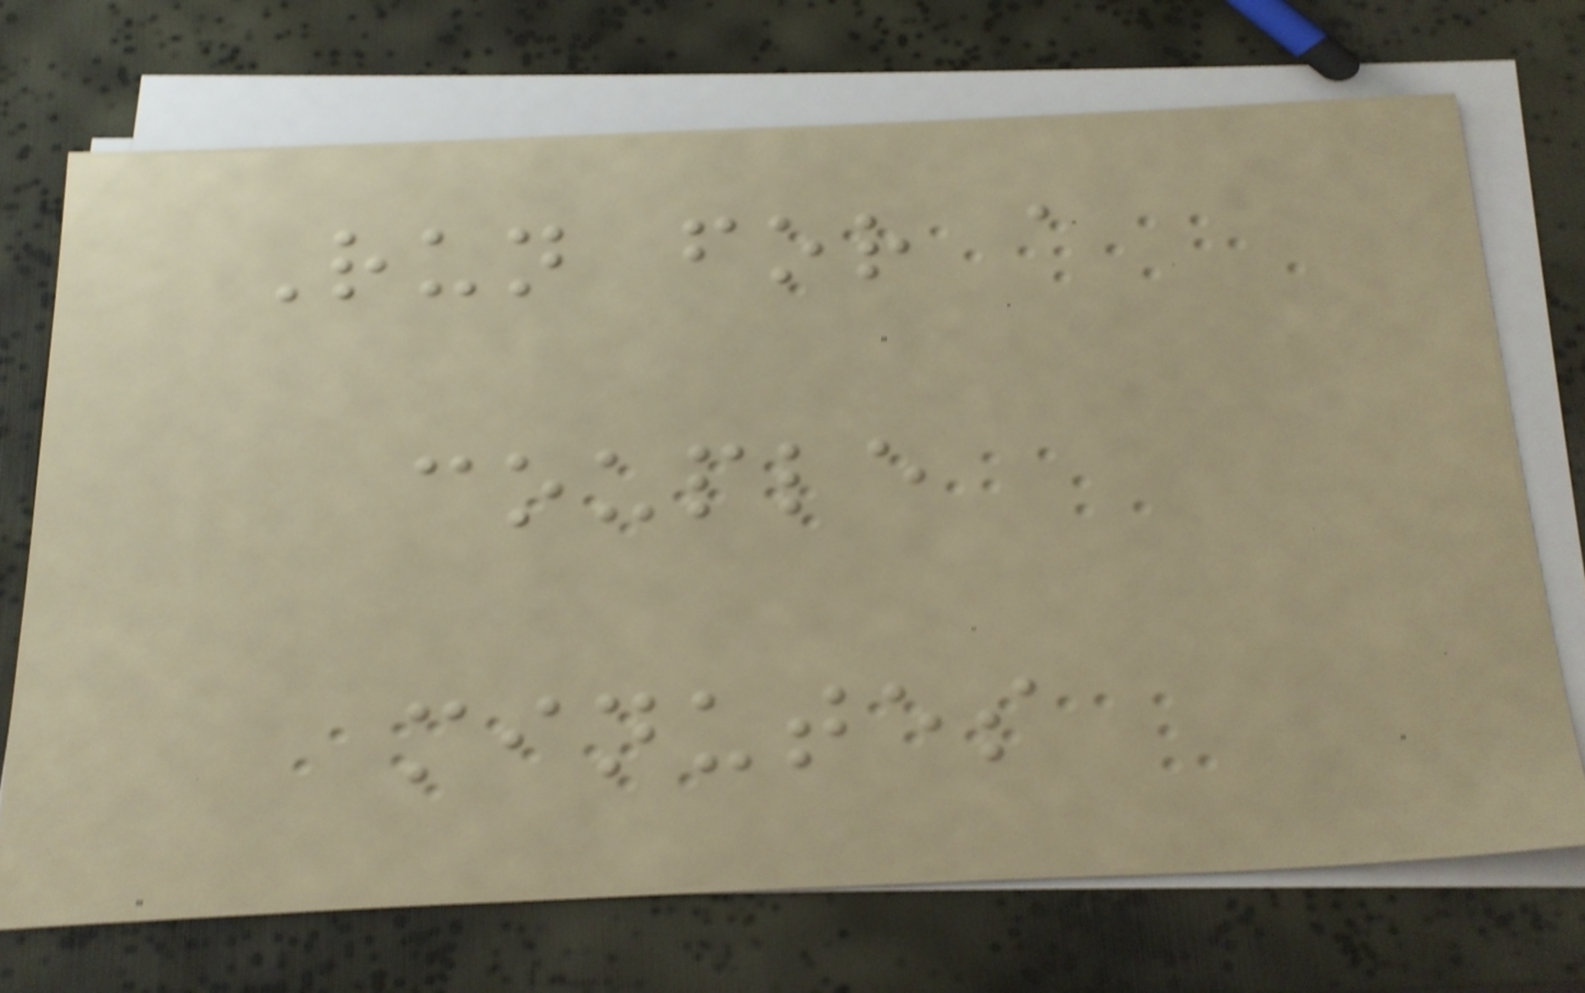Run for a
couple
minutes
